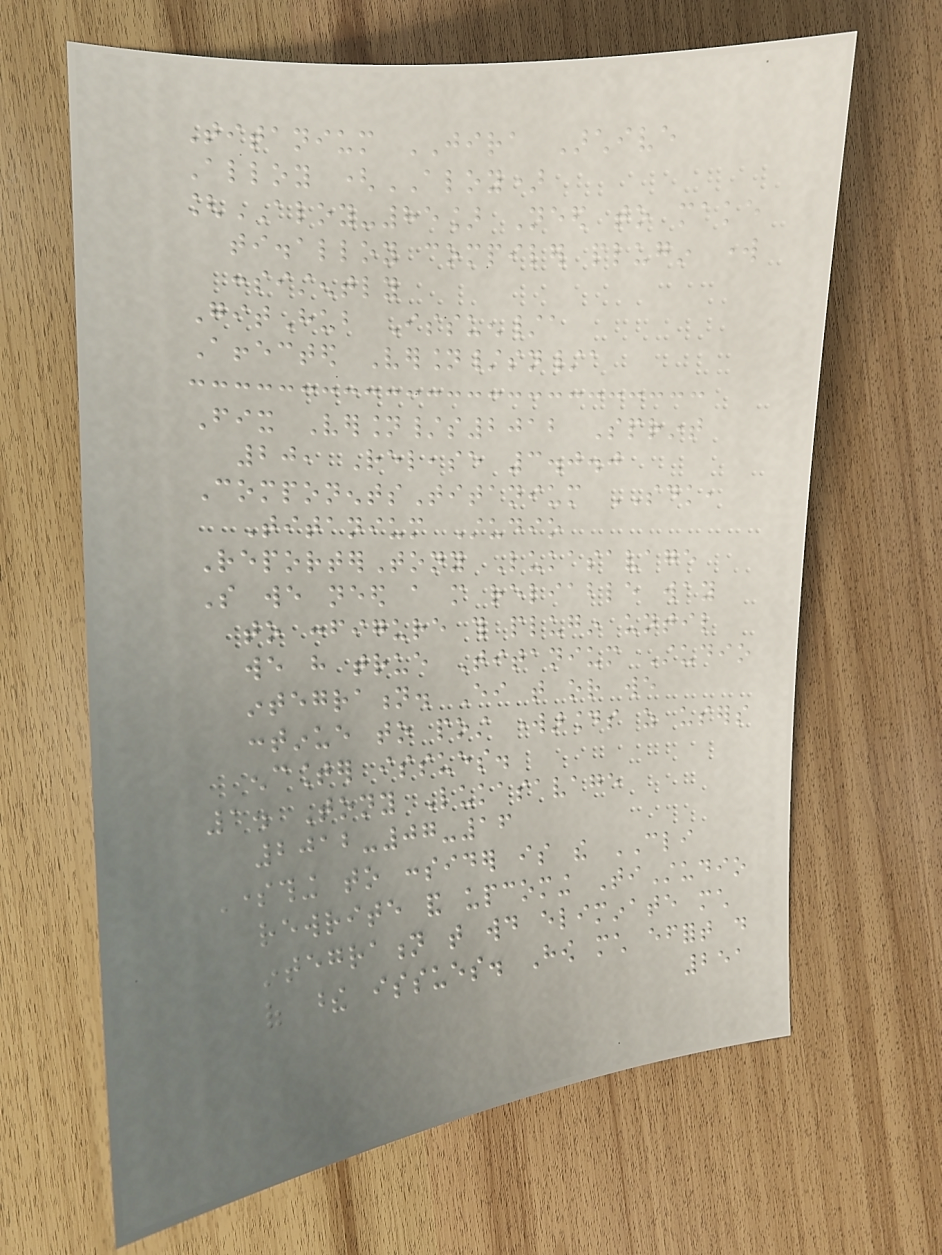Titanium JIRA Archive
Alloy (ALOY)
[ALOY-85] Need to make
ti.alloy compiler plugin work
consistently
GitHub Issuen/a
Affected Version/sn/a
Fix Version/s2012 Sprint
20, Release 3.0.0
ComponentsTitanium SDK,
Titanium Studio
ReporterTony Lukasavage
So we need a more reliable way
to configure this plugin until
we have true Titanium Studio
integration. Either that or we
continue to post workarounds as users
encounter issues.
1. Tony Lukasavage
2012-07-16
Something to consider is the CLI
rewrite and upcoming TiStudio
integration that would eliminate much
of these issues. How much effort do
251
